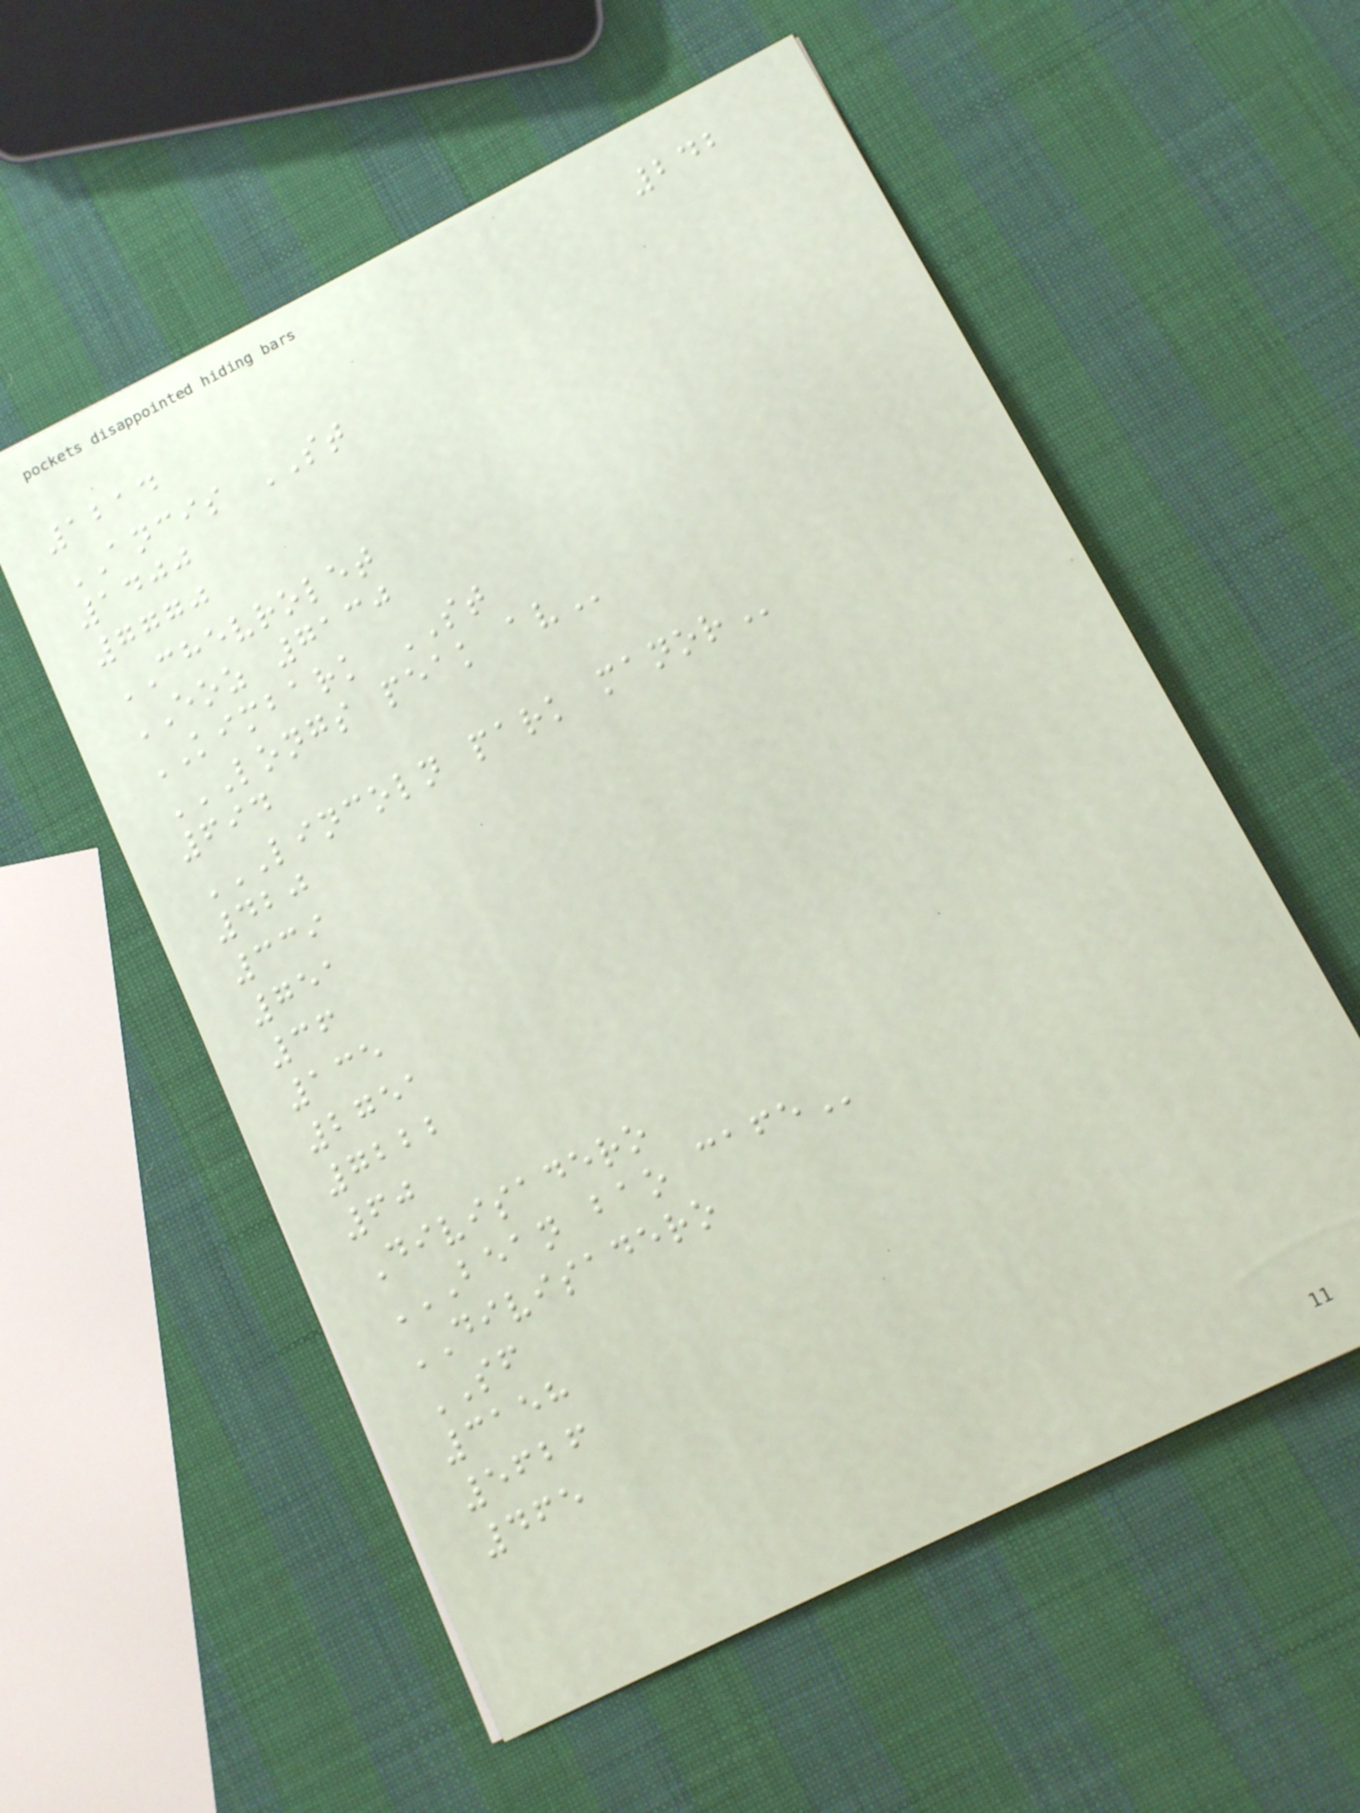242
1214
ANCIS ST
1400
7770
CHEVROLET
EOZ 7130
KIMBARK ST
LONGS PEAK AV
694
LINCOLN PARK MANOR
420
339
751
36
135
2751
7222
60
Divisadero
BEAN BAO CAFE
DIVISADERO
SF
3158
5626
465
